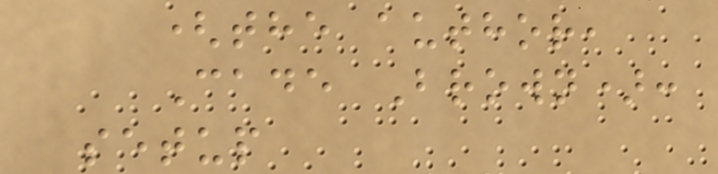(the author,
Cade Brown):
setup
